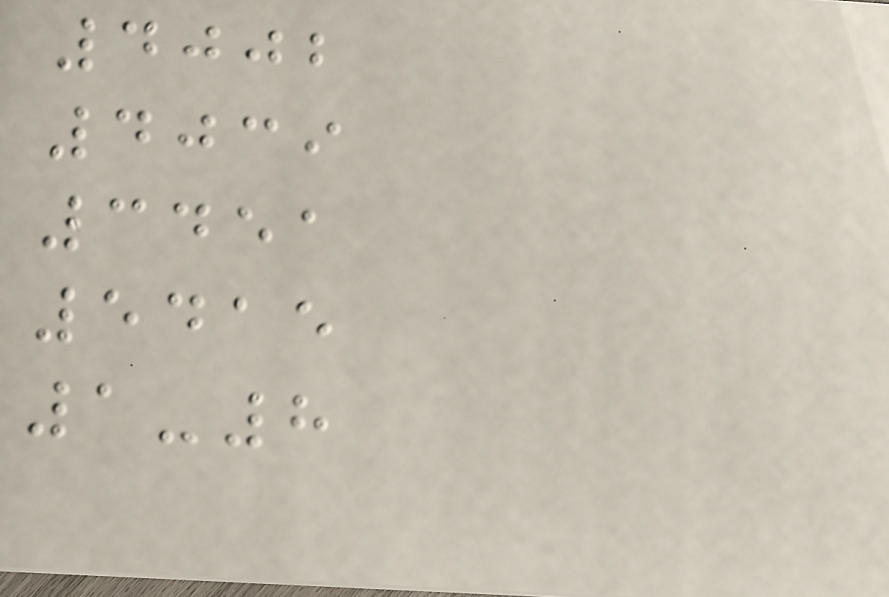4002
4039
3451
5415
1-8
